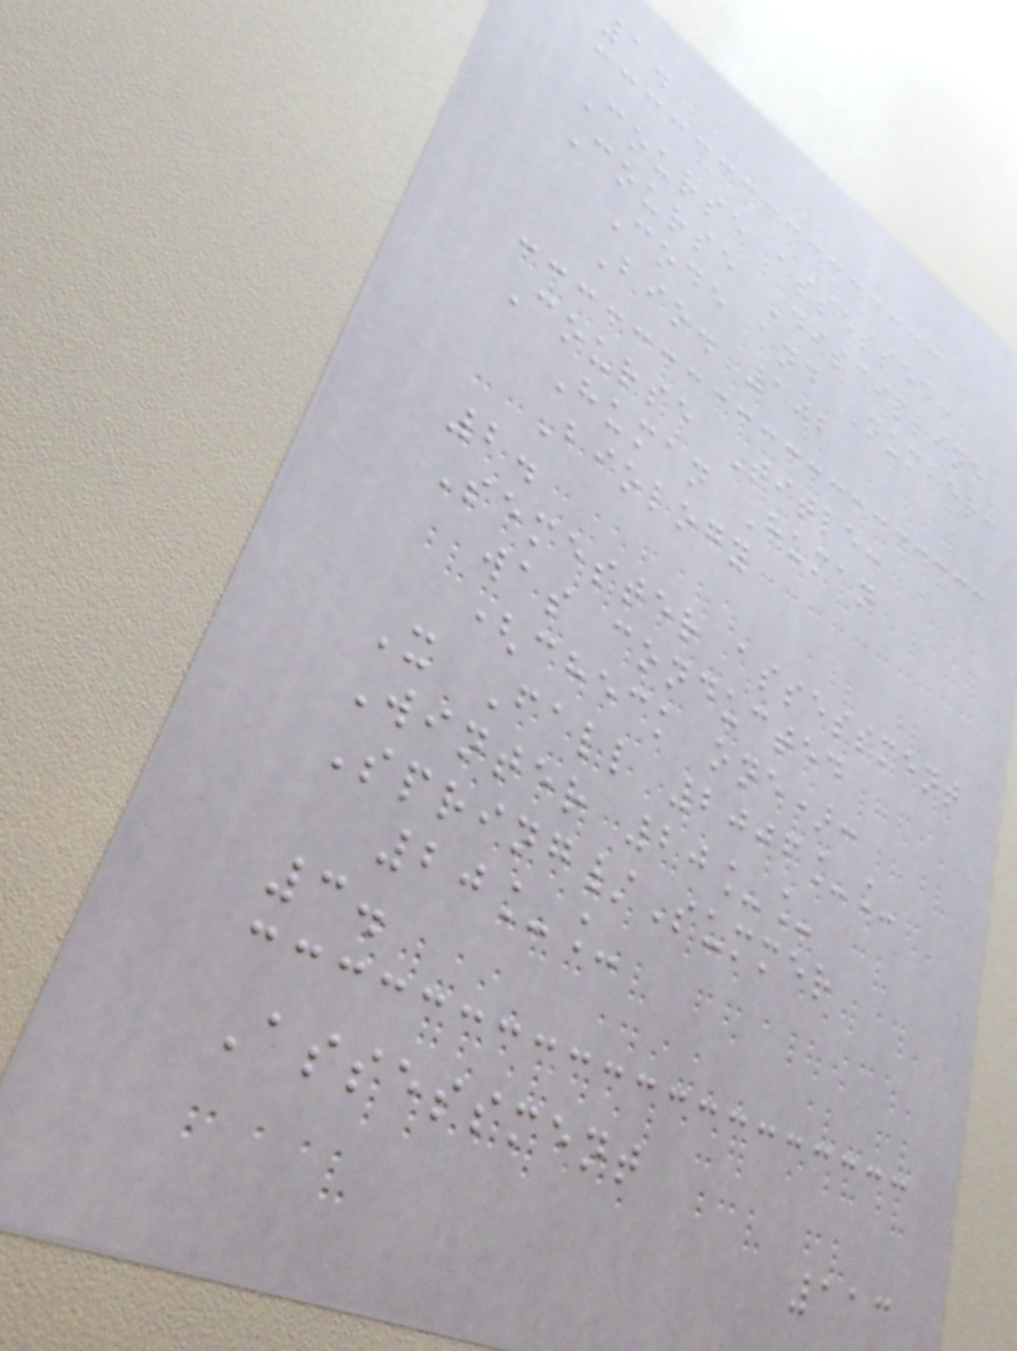1.
Course assessed:
Course Discipline
Code and Number:
Bio. 102
Course Title:
Human Human
Biology
2.
Semester assessment
was conducted
(check one):
X Fall 2006__
Winter 20__
Spring/Summer
20__
3.
Assessment
113
